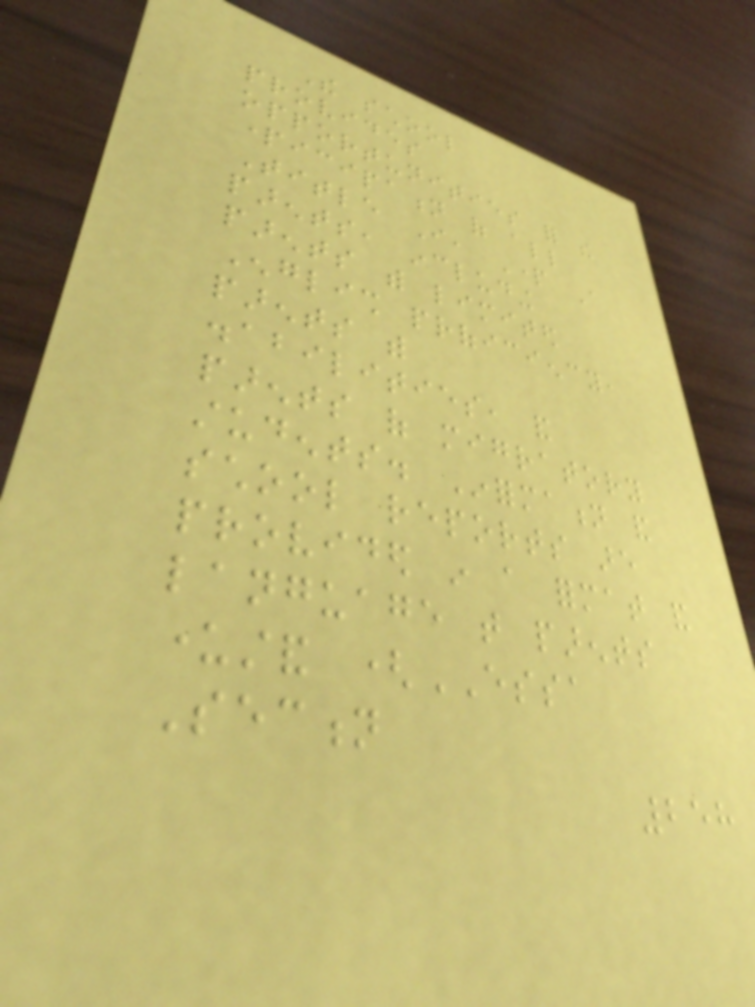The school
provides
opportunities for the
participation of all
Title I, Part A
parents, including
parents with limited
English proficiency,
parents with
disabilities, and
parents of migratory
students. Information and
school reports are
provided in a format and
language that parents
understand (ESSA
Section
258
